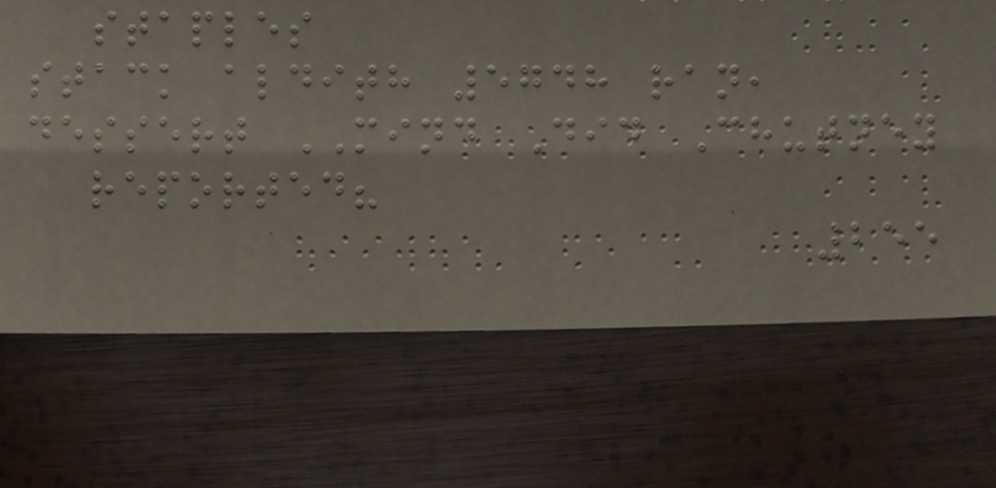staples
stack aldith 5748 ran,
dessert MIND Did Chutney
reported?
255
